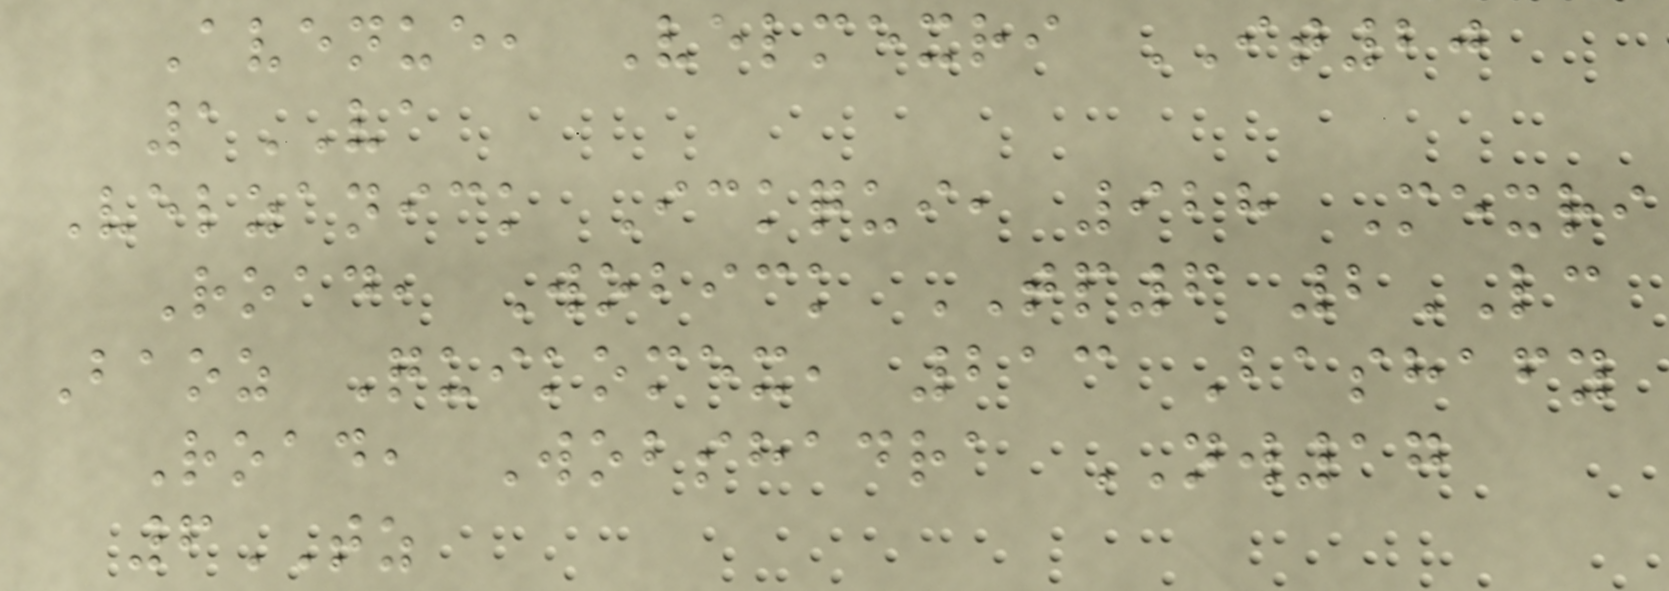Avenue, Velmexri IT20
1VA
Velzanick Ickqui, 928 Mexri
Road, Wobick TP6 2LC
Baoz Quikomex, 213 Bashafy
Road, Wobshadra NW17
6TZ
